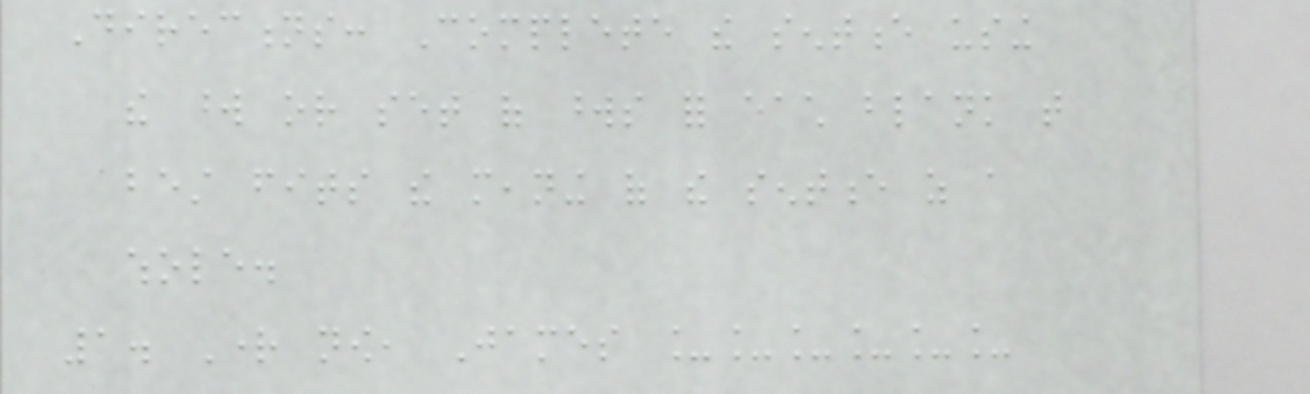Directions: Complete the sentence using
the word or set of words for each blank that
best fits the meaning of the sentence as a
whole.
1. Right now, James ______
